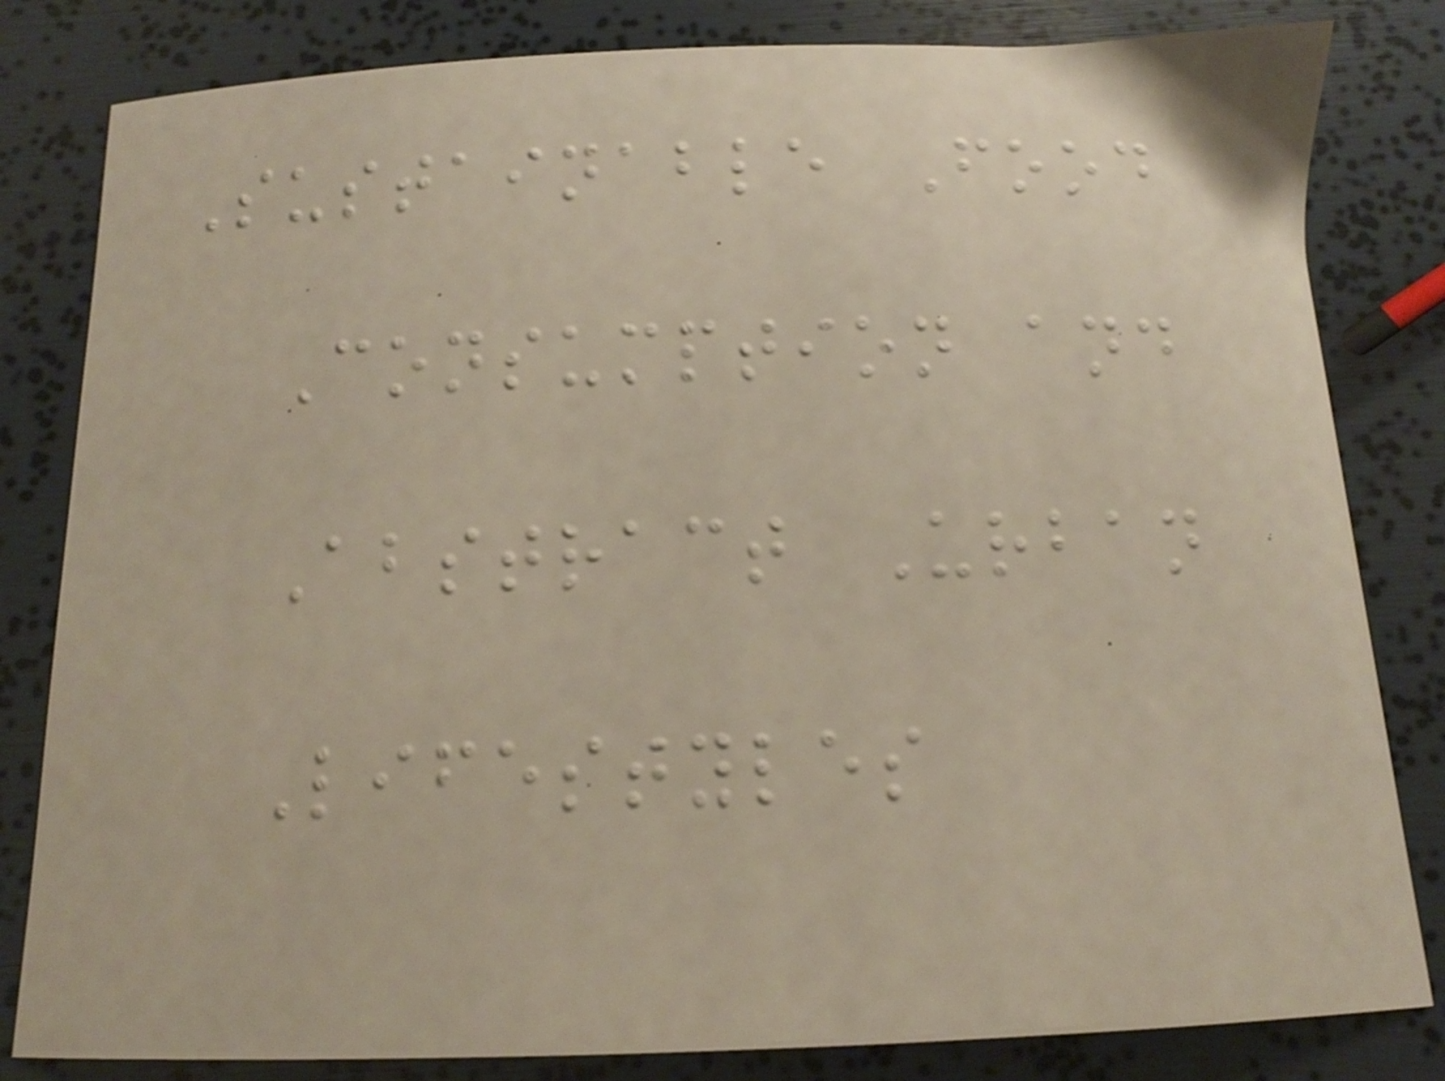Sustainable Food
Consumption and
Abstract Urban
Lifestyles
